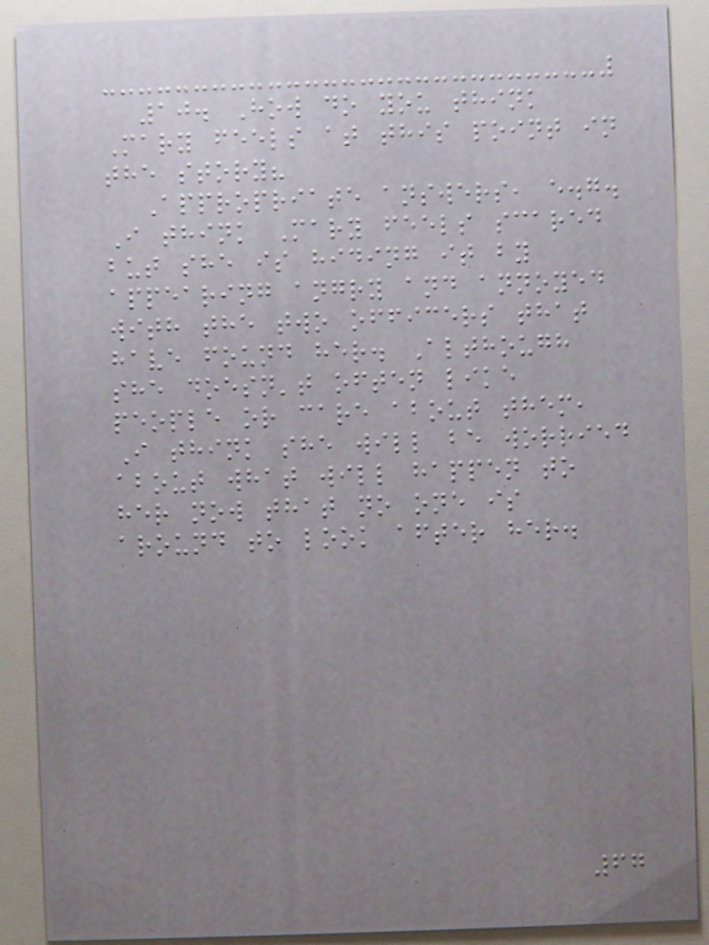10. How do you think
Mary feels at this point in
the story?
Appropriate answers, e.g.
I think Mary feels scared
but she is hiding it by
appearing angry and annoyed
with the two officers that
have found her. Although
she doesn't often like
people or care about them,
I think she will be worried
about what will happen to
her now that no one is
around to look after her.
67
